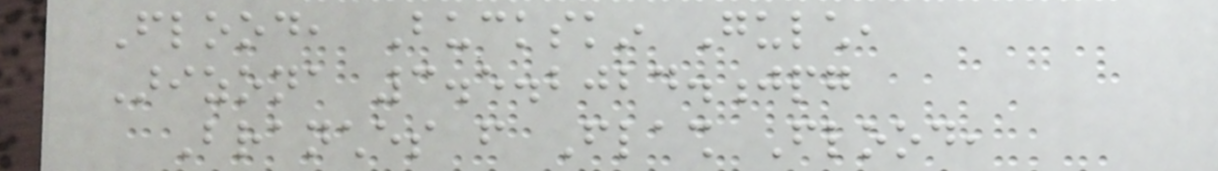Flood, Buckskin Gulch,
Arizona 3.5.2024.jpg
Branches from Flash Flood,
